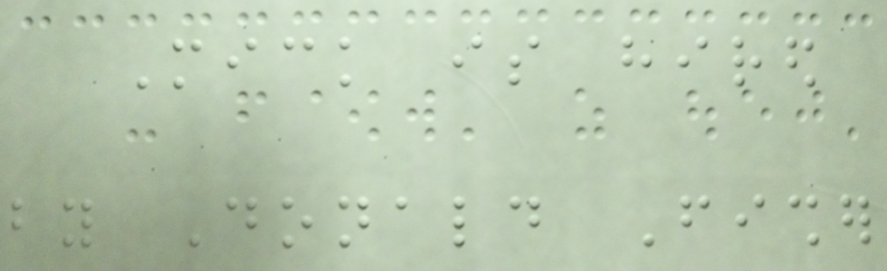Mick is hired
by Donald Fisher
